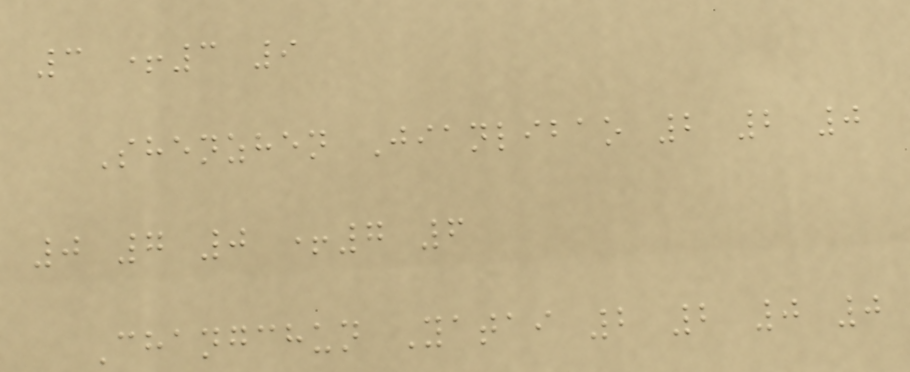3 +3 9
Shenzhen Jianlibao 2 2 0
0 7 0 +7 6
Changchun Yatai 2 2 0 0
